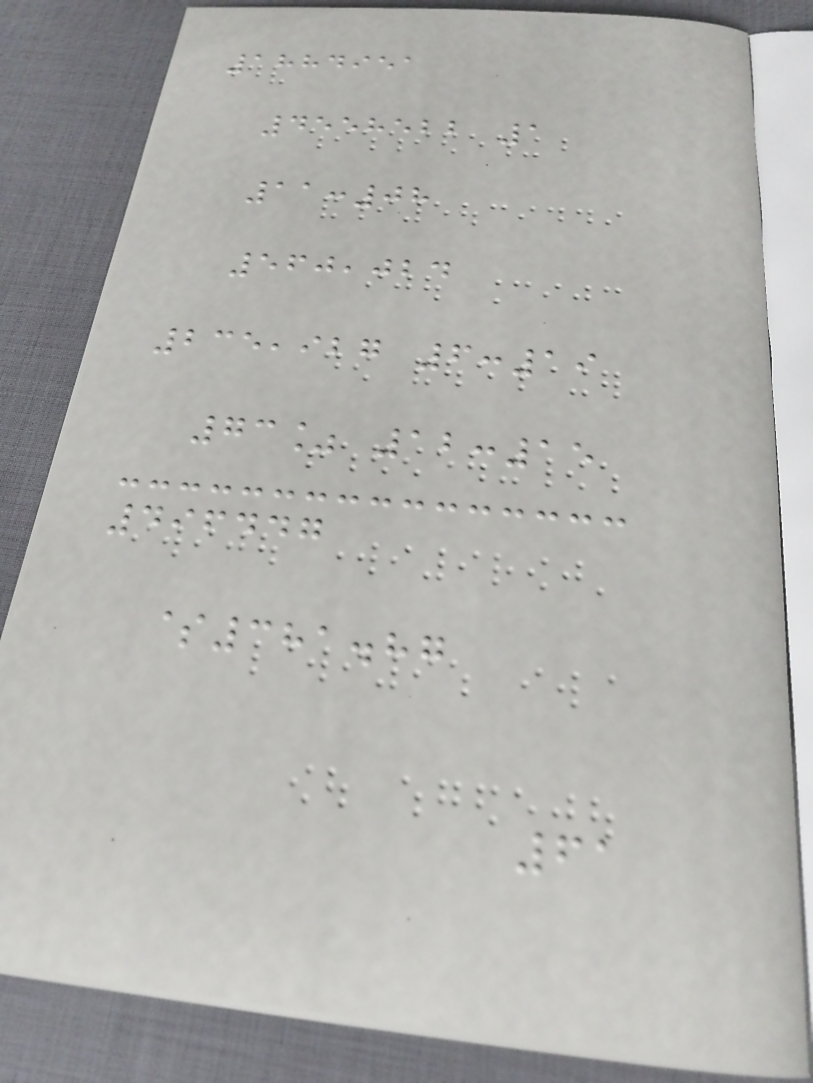1884951
4558522 1
11:08
560,024
235,927 6:19
73% 12:15
496447
$381.87
61
